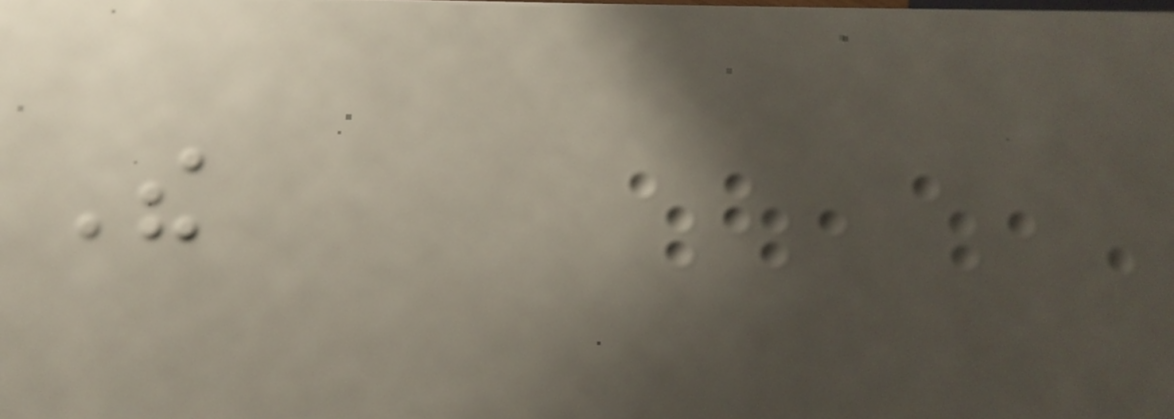The
